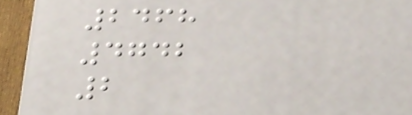2468
4742
2
